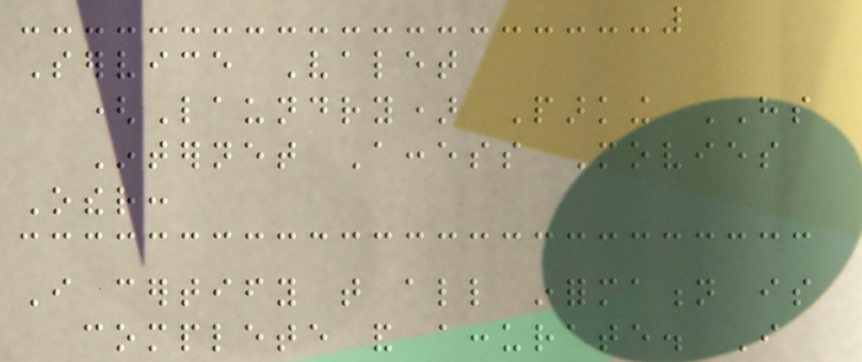Service Valet
(Laundry) Parking HS
Internet Access Movies
Other:
I certify that all information is
complete and accurate. I
